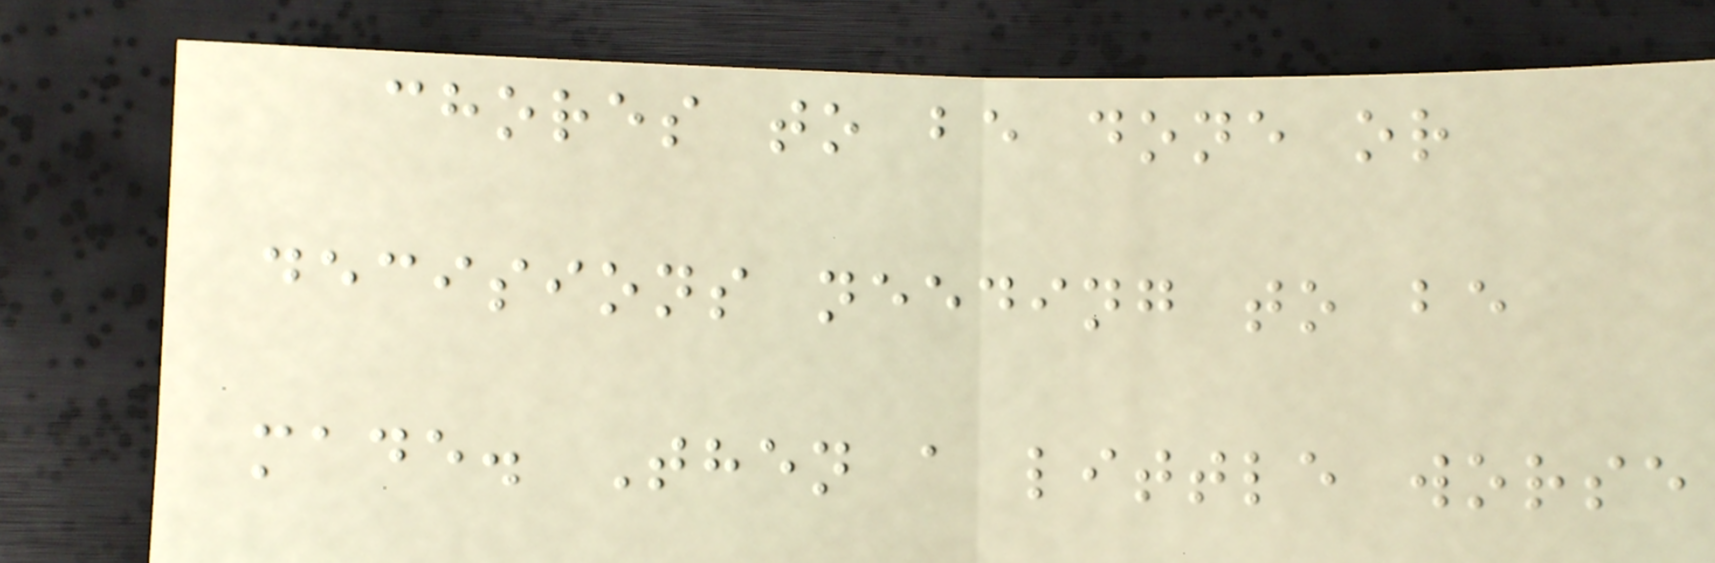chores to be done or
decisions needing to be
made. Then a little worse
